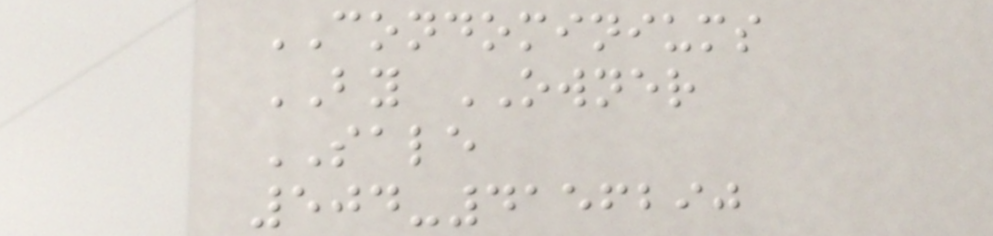CONDOMINIUMS
BY OWNER
SALE
504-4156290
